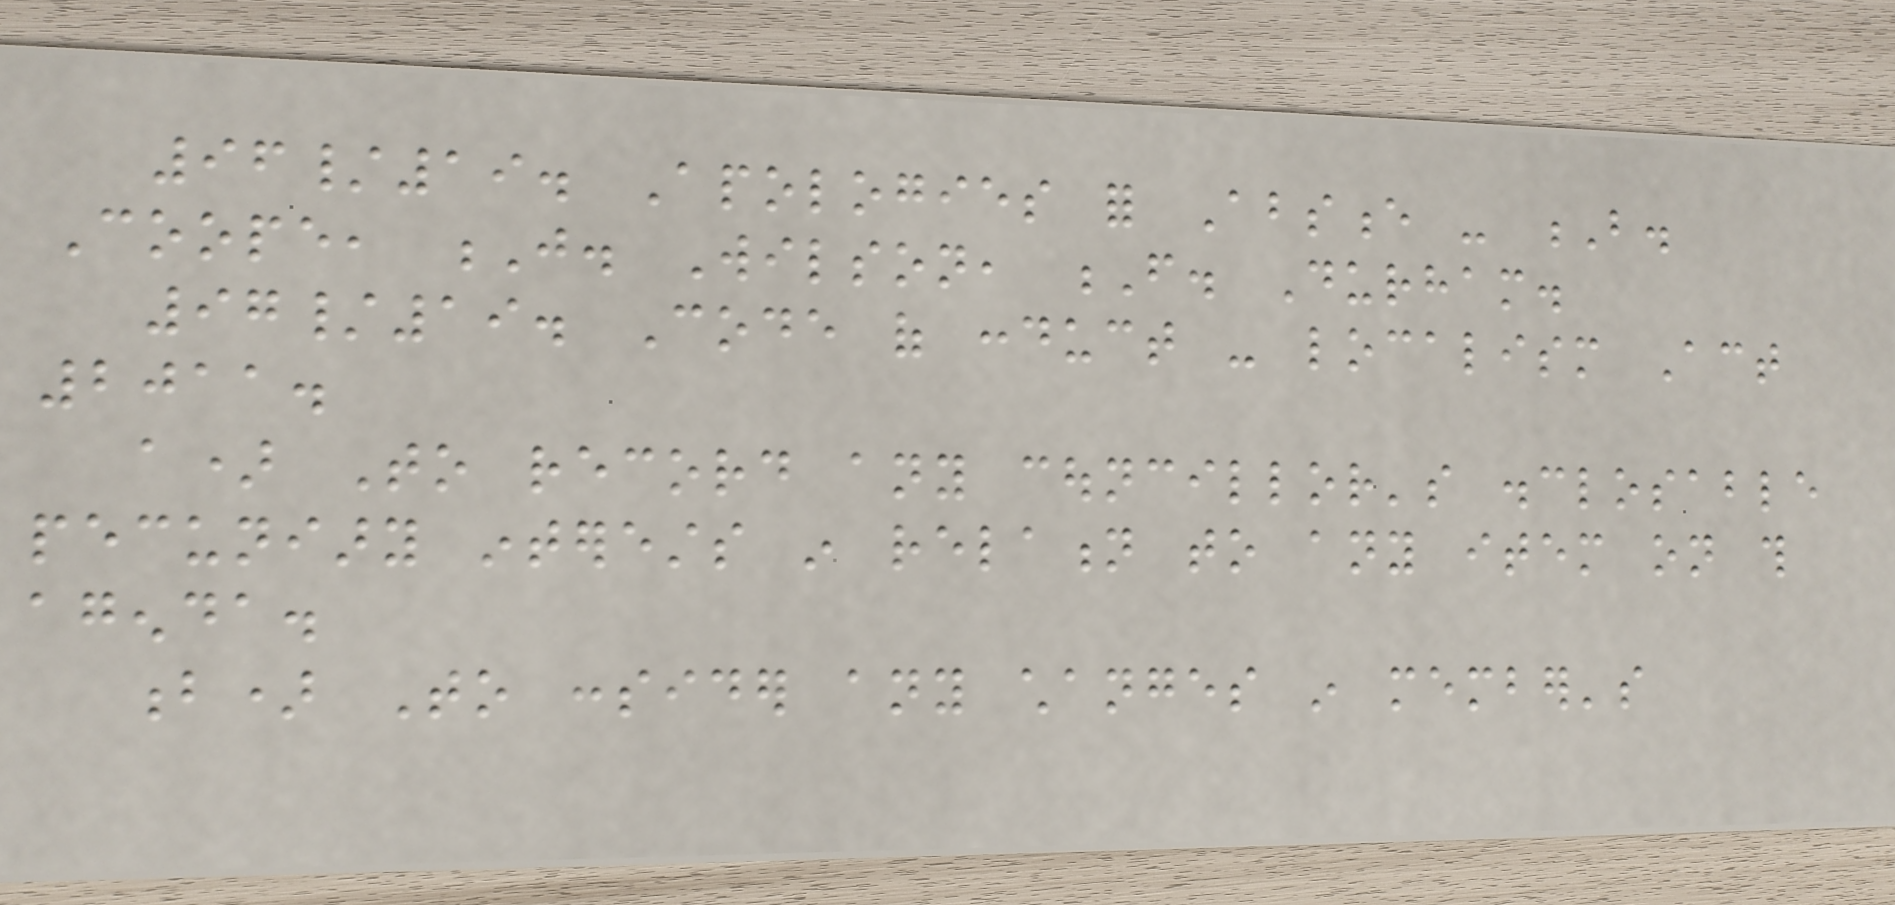96/19. Apologies for Absence - B.
Coope, J. Wilson, F. Durham.
97/19. Code of conduct - localism Act
2011.
a) To record any councillor's disclosable
pecuniary interests in relation to any item on this
agenda.
b) To consider any changes in member's
